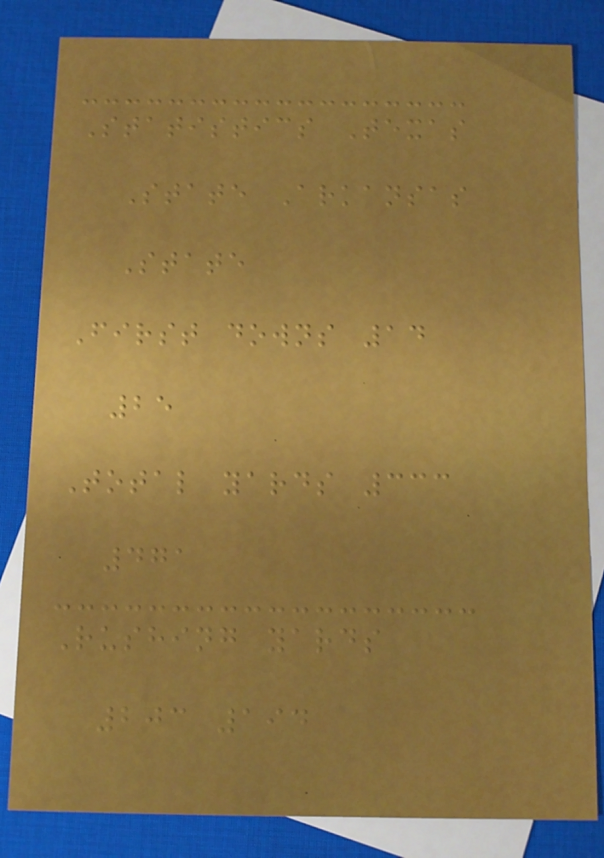Statistics Texas
State Arkansas
State
First downs 14
25
Total yards 333
471
Rushing yards
203 194
